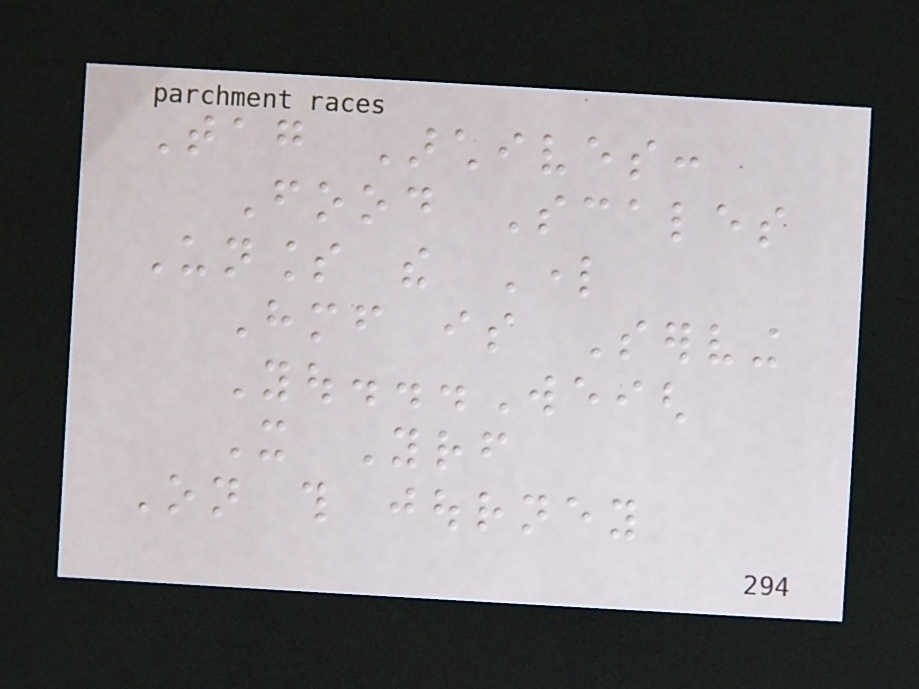Tag Archives:
Food Scales
Unless the Lord
Himself is Serving
You...Weigh
It Yourself
On this journey
